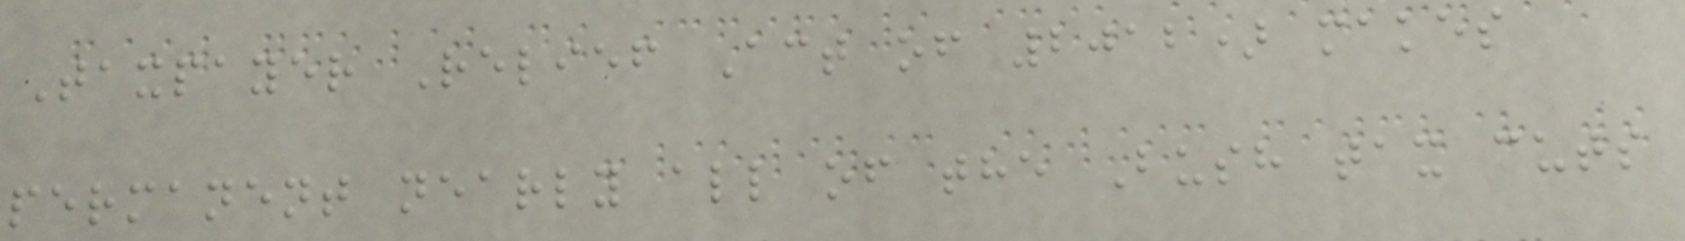Taxpayer Relief Act of 2012) makes
permanent nearly all of the Bush tax cuts
